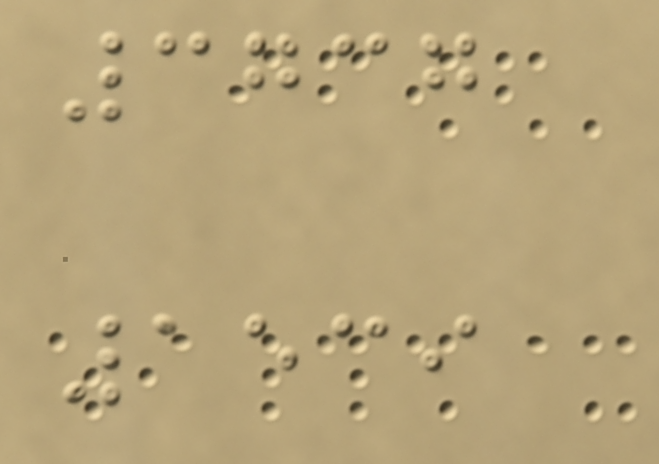3737
1539
